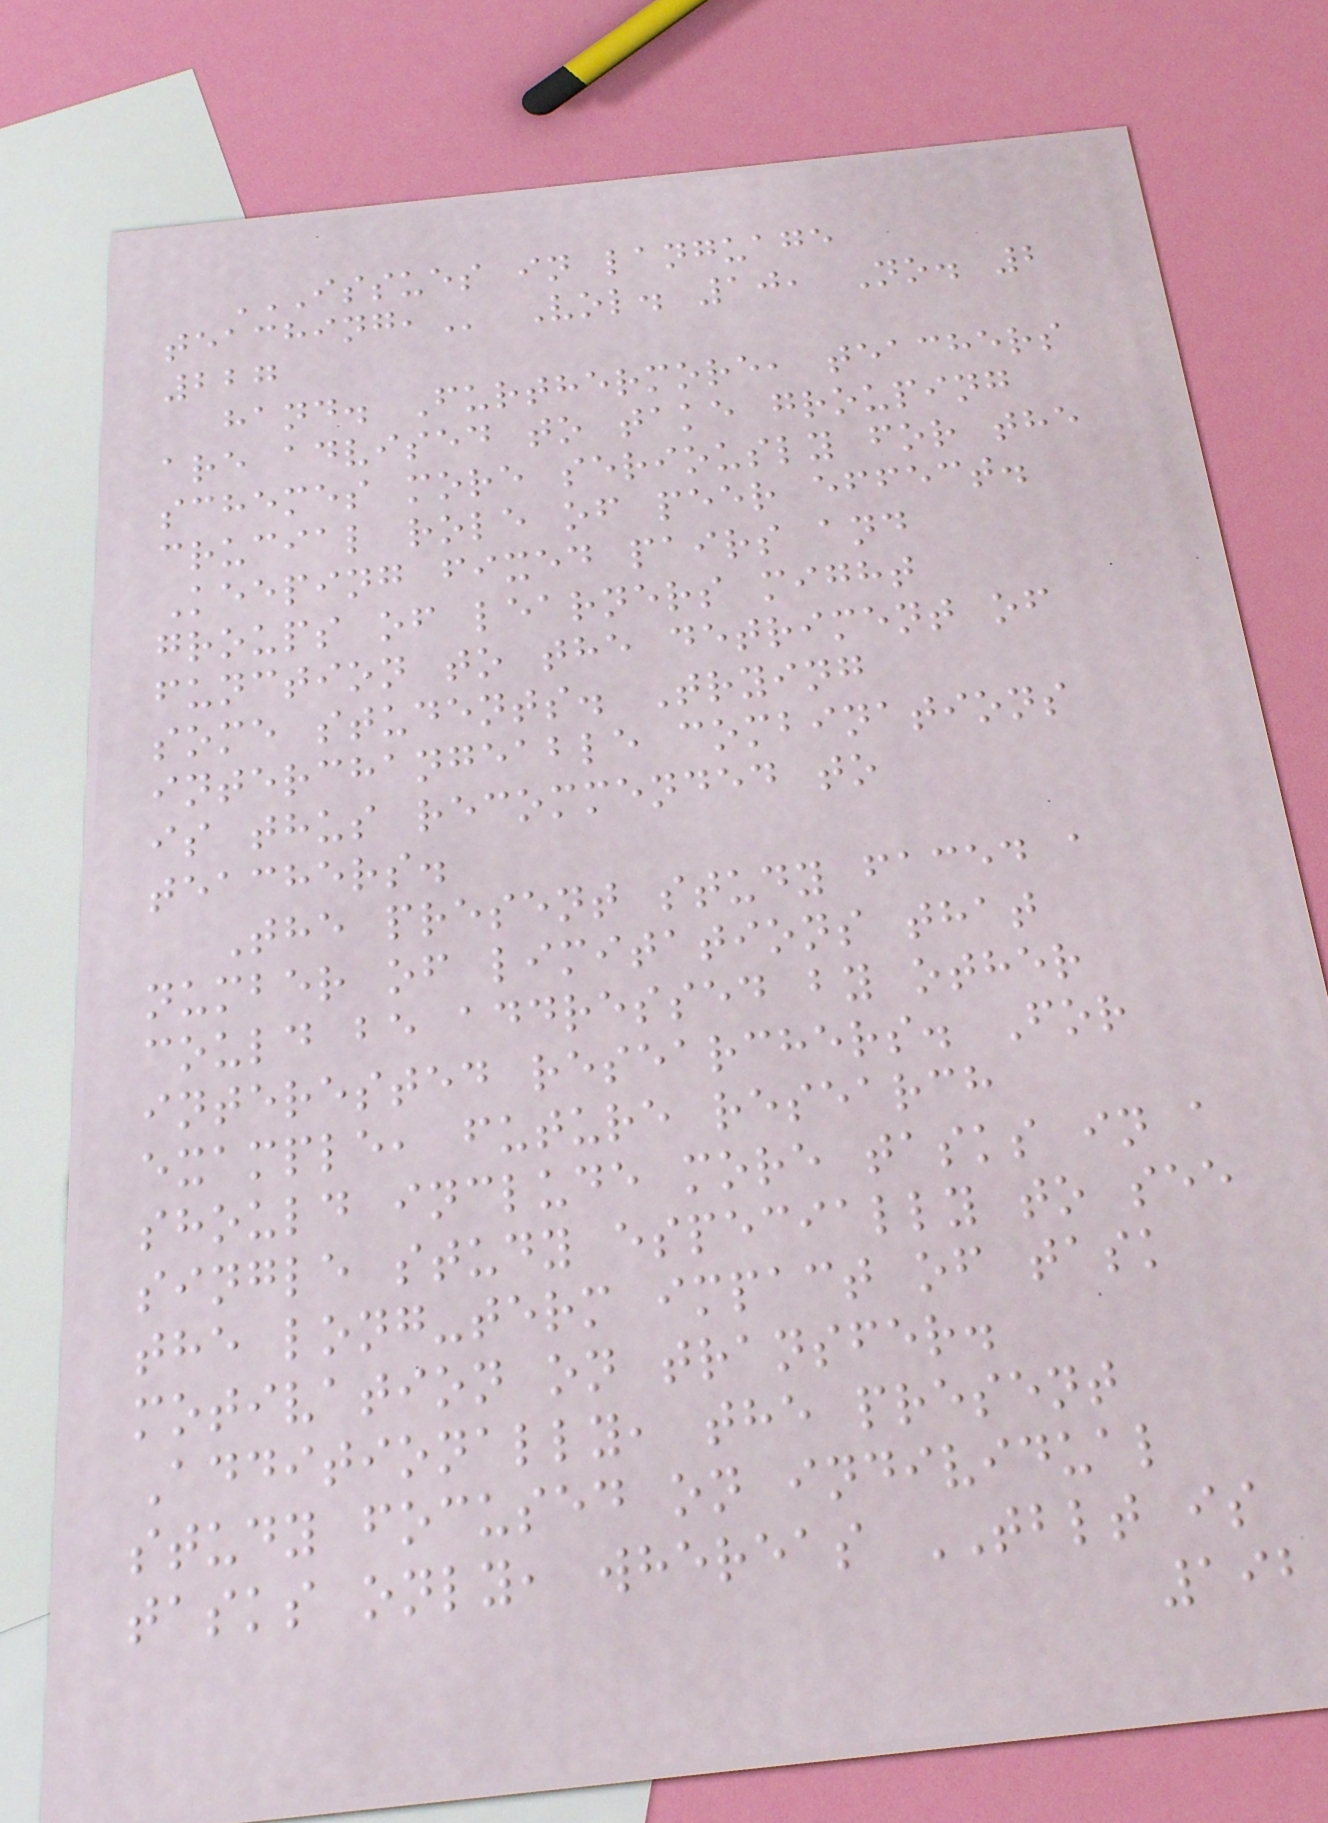ISSUES IN LANGUAGE
TEACHING, Vol. 10, No. 2
227
hand. Furthermore, teachers
are advised to take grouping
schemes more seriously for the
crucial role of peer effect.
Keeping fixed pairs and
groups of learners might
function to the detriment of
some students. Trying
interchangeable combinations
is thus recommended to
teachers.
The present study faced a
number of limitations that
could be addressed by other
interested researchers. For
example, future research
should include more tasks in a
single study especially to see
the long-term impact of task
motivation on transfer.
Additionally, the present
study focused on individual
tasks only, whereas TBLT is
192
